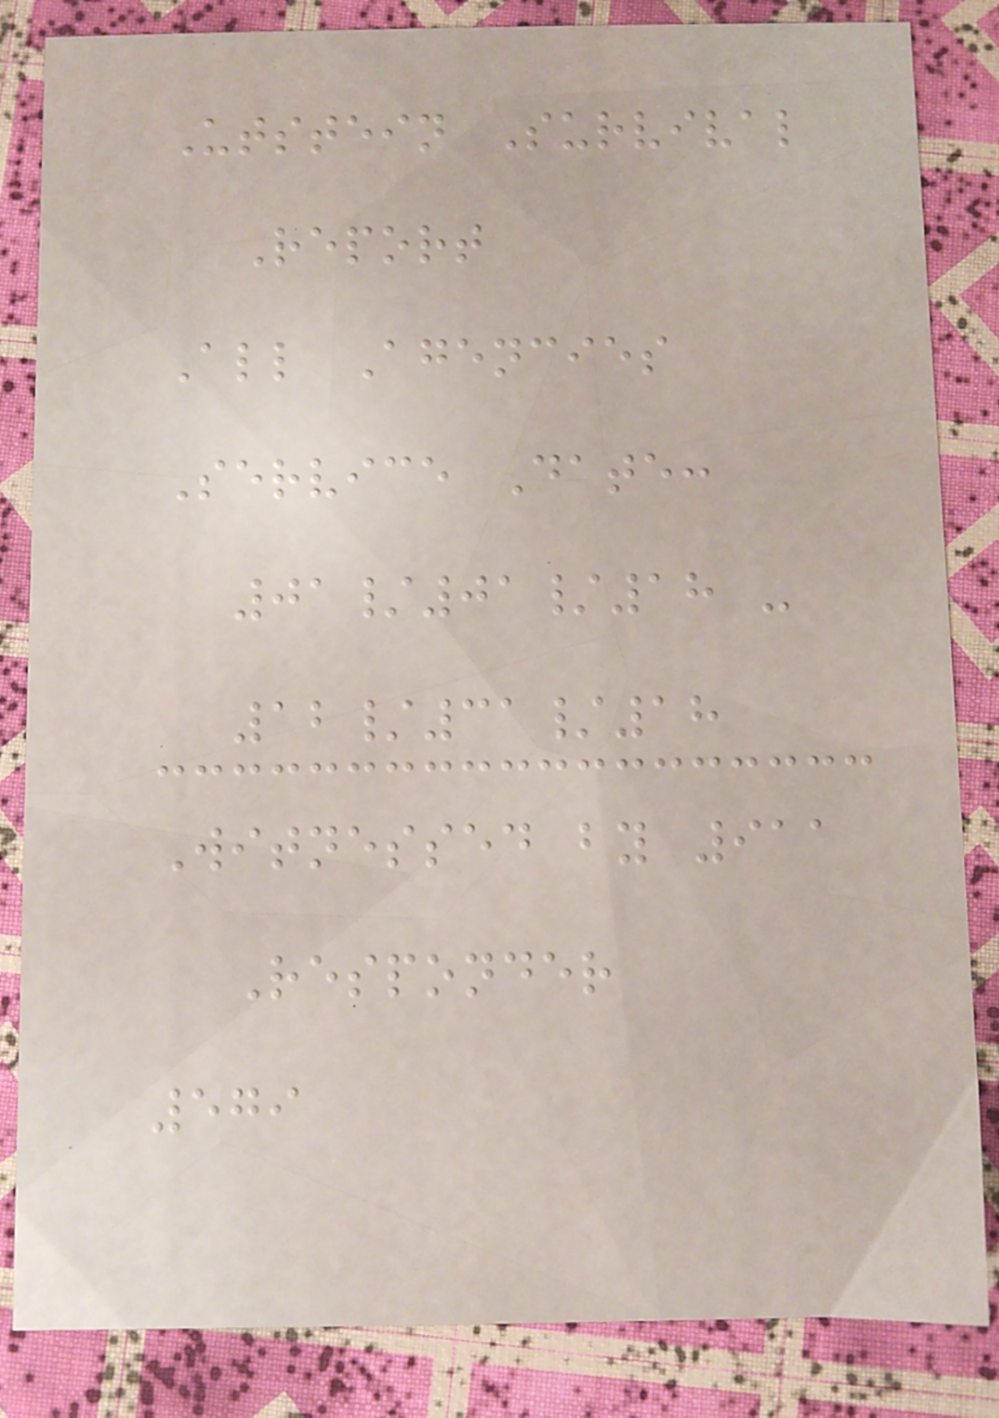Utstein Survival
Report
All Agencies
Service Date:
01/01/18 -
12/31/18
Witnessed by 911
Responder
579
